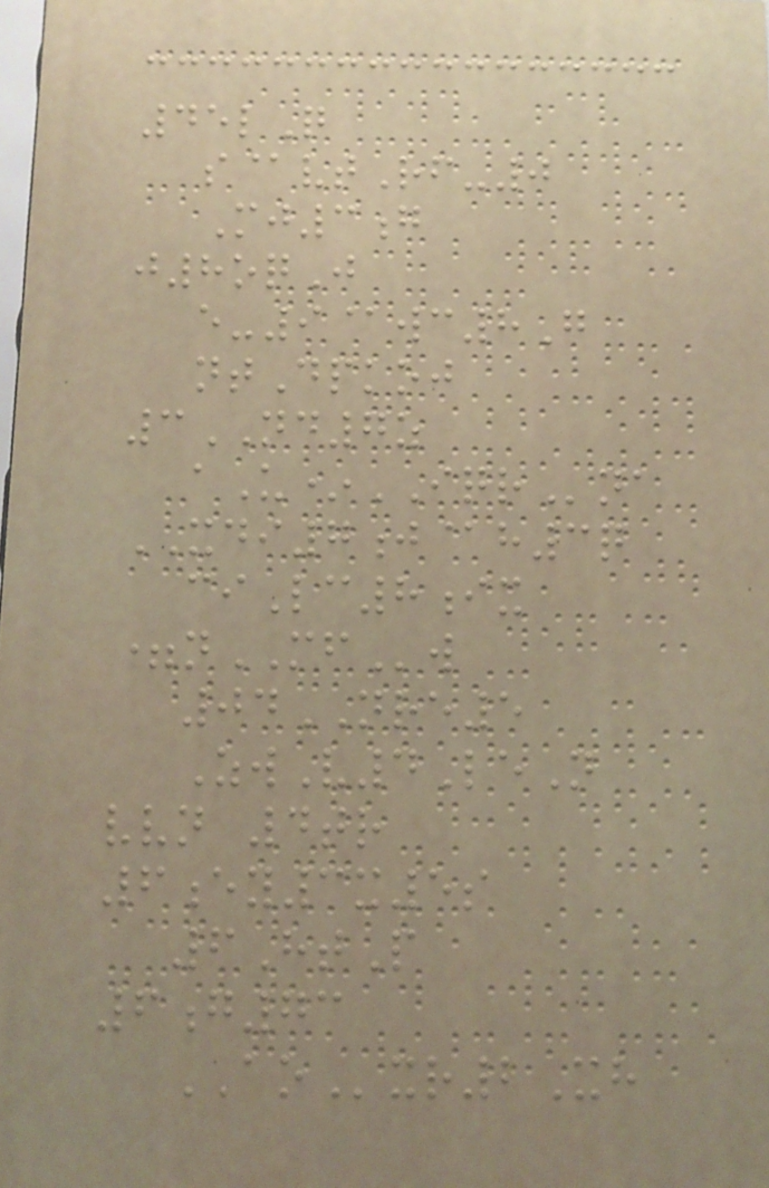45lQ
s@vtRf-0
Mj3g
j8oqJ
e-9@wc8G
ntDpkoj
3ND7z
aU*IQRna
XDI7j@h3q
ciLc8ix
=nMFw
04NRE5
ZwV4LeN
vvn 4tr
6ey3x5s
6HtP
6g73
AOxr2Xh
